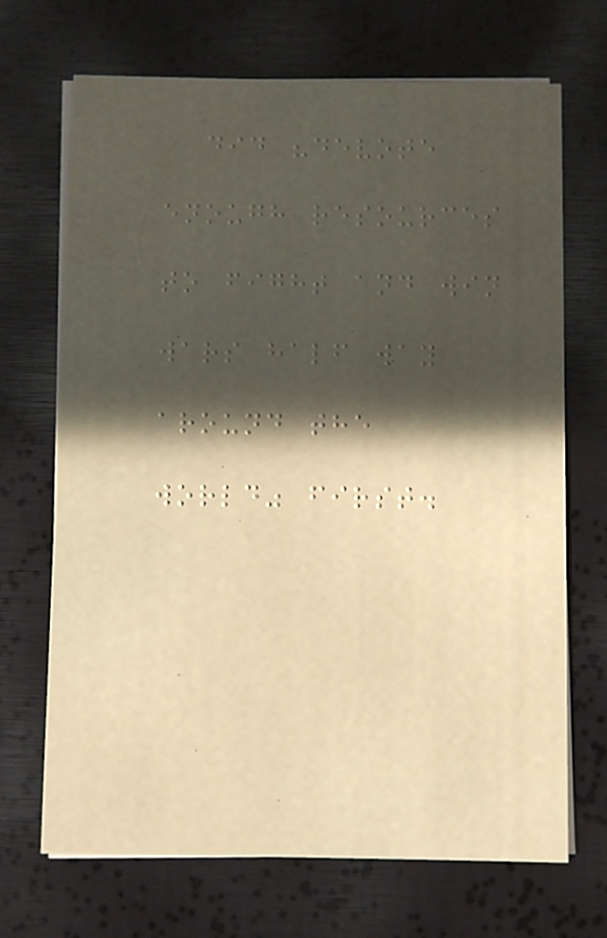did "devote
enough resources
to fight and win
wars half way
around the
world" first.
